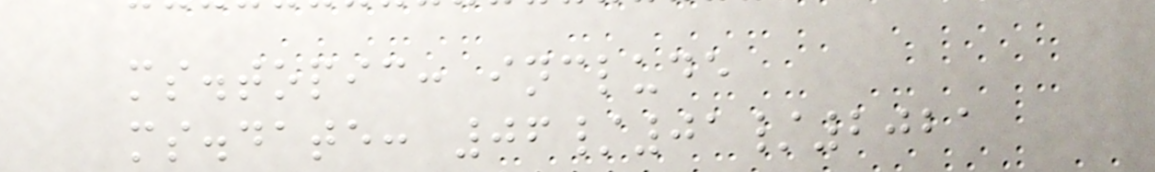ms.topic: include
ms.date: 06/01/2021
